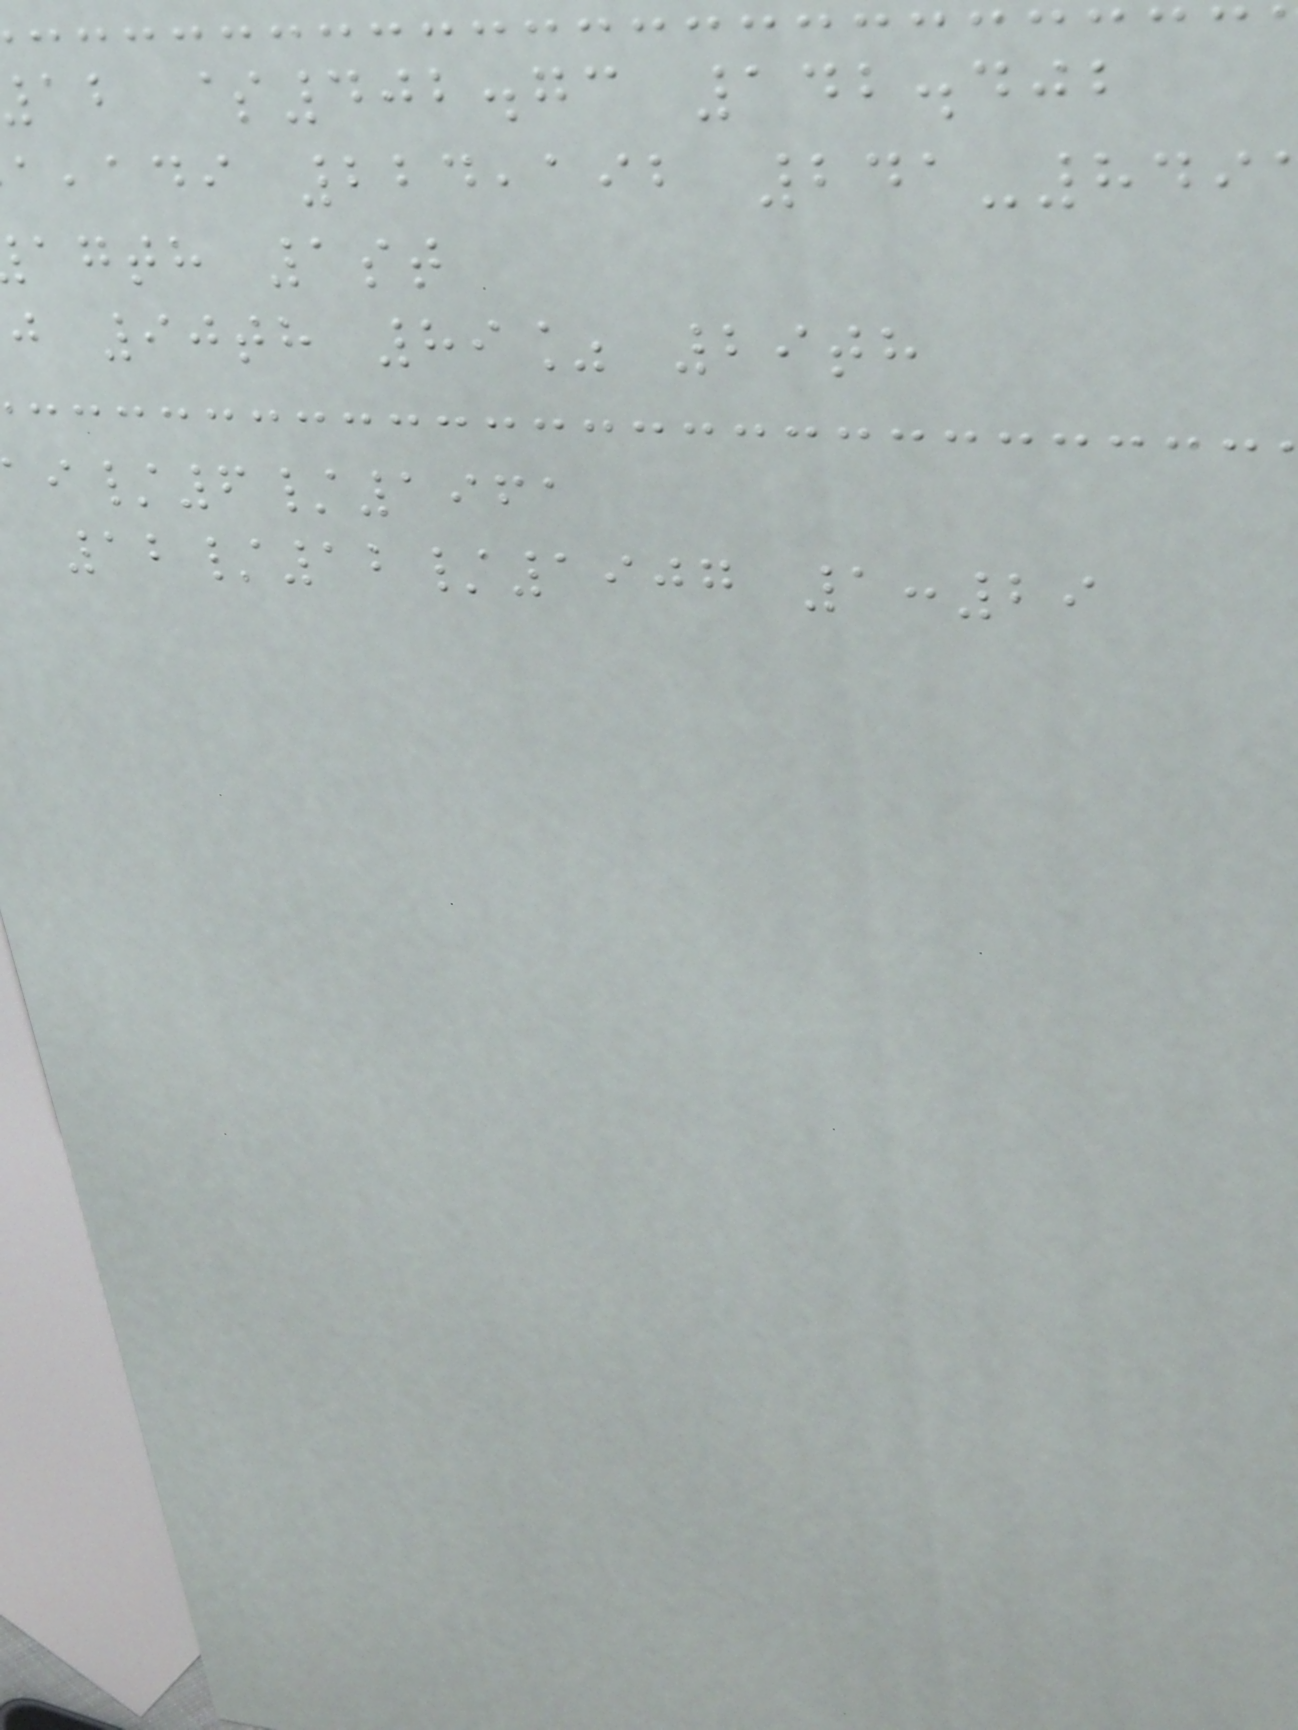ab $402.73 142.402
,adi 224,192 241-849
agth 1st
j 90th 89% 29th
/6/1961
12/12/1907 1:29
